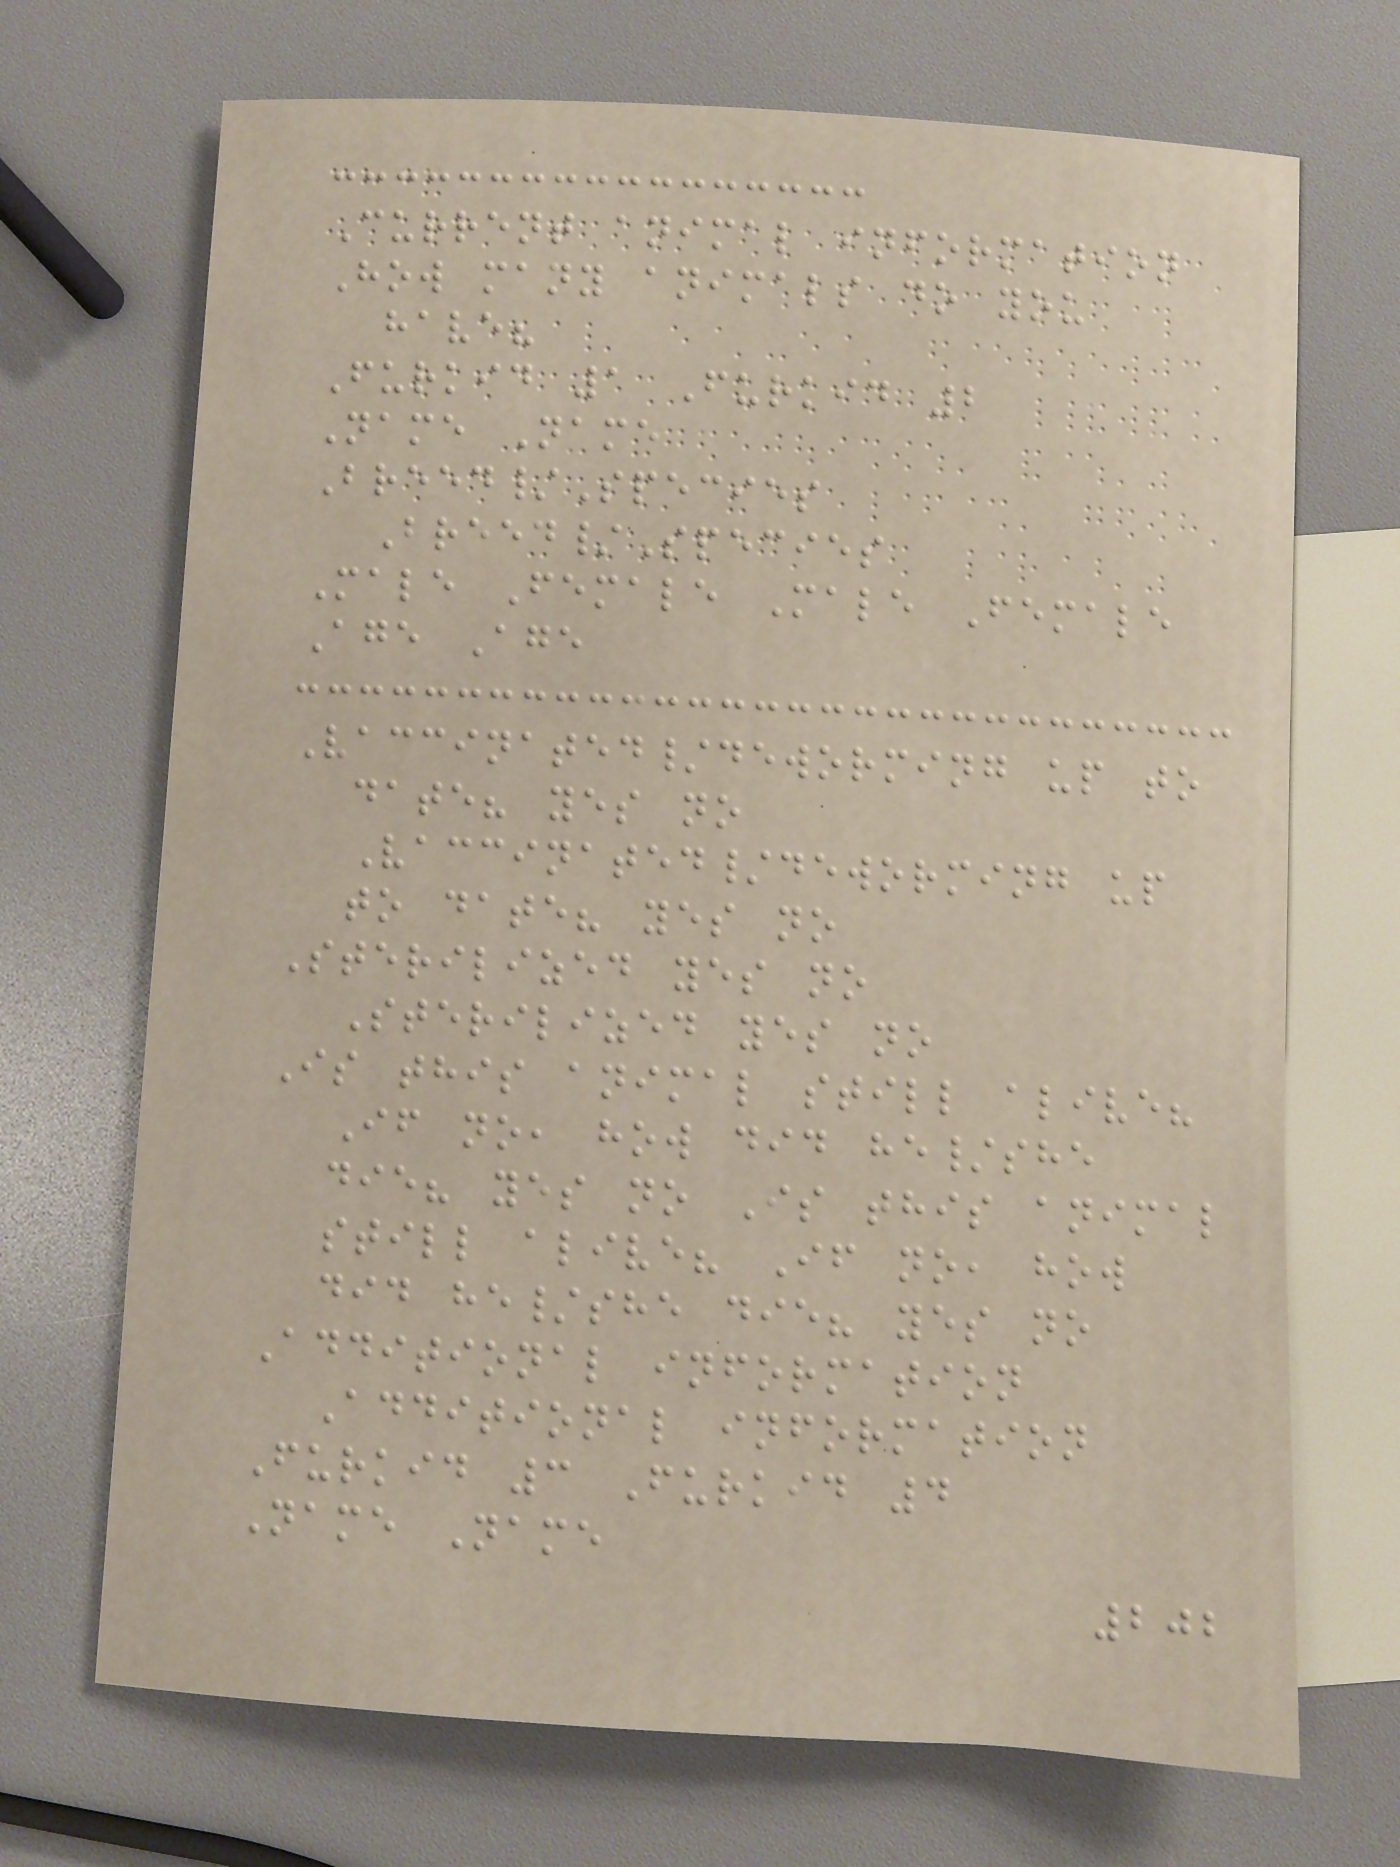Current animal information
How many animals do you
have?
Furkid 1 Furkid 2
Name Name
Breed/Species
Breed/Species
Male Female Male Female
Age Age
Vaccinated/deworming up to
date? yes no
Vaccinated/deworming up
to date? yes no
Sterilized yes no
Sterilized yes no
Is this animal still alive?
If no, how did he/she
die? yes no Is this animal
still alive? If no, how
did he/she die? yes no
Additional information
Additional information
Furkid 3 Furkid 4
Name Name
202
